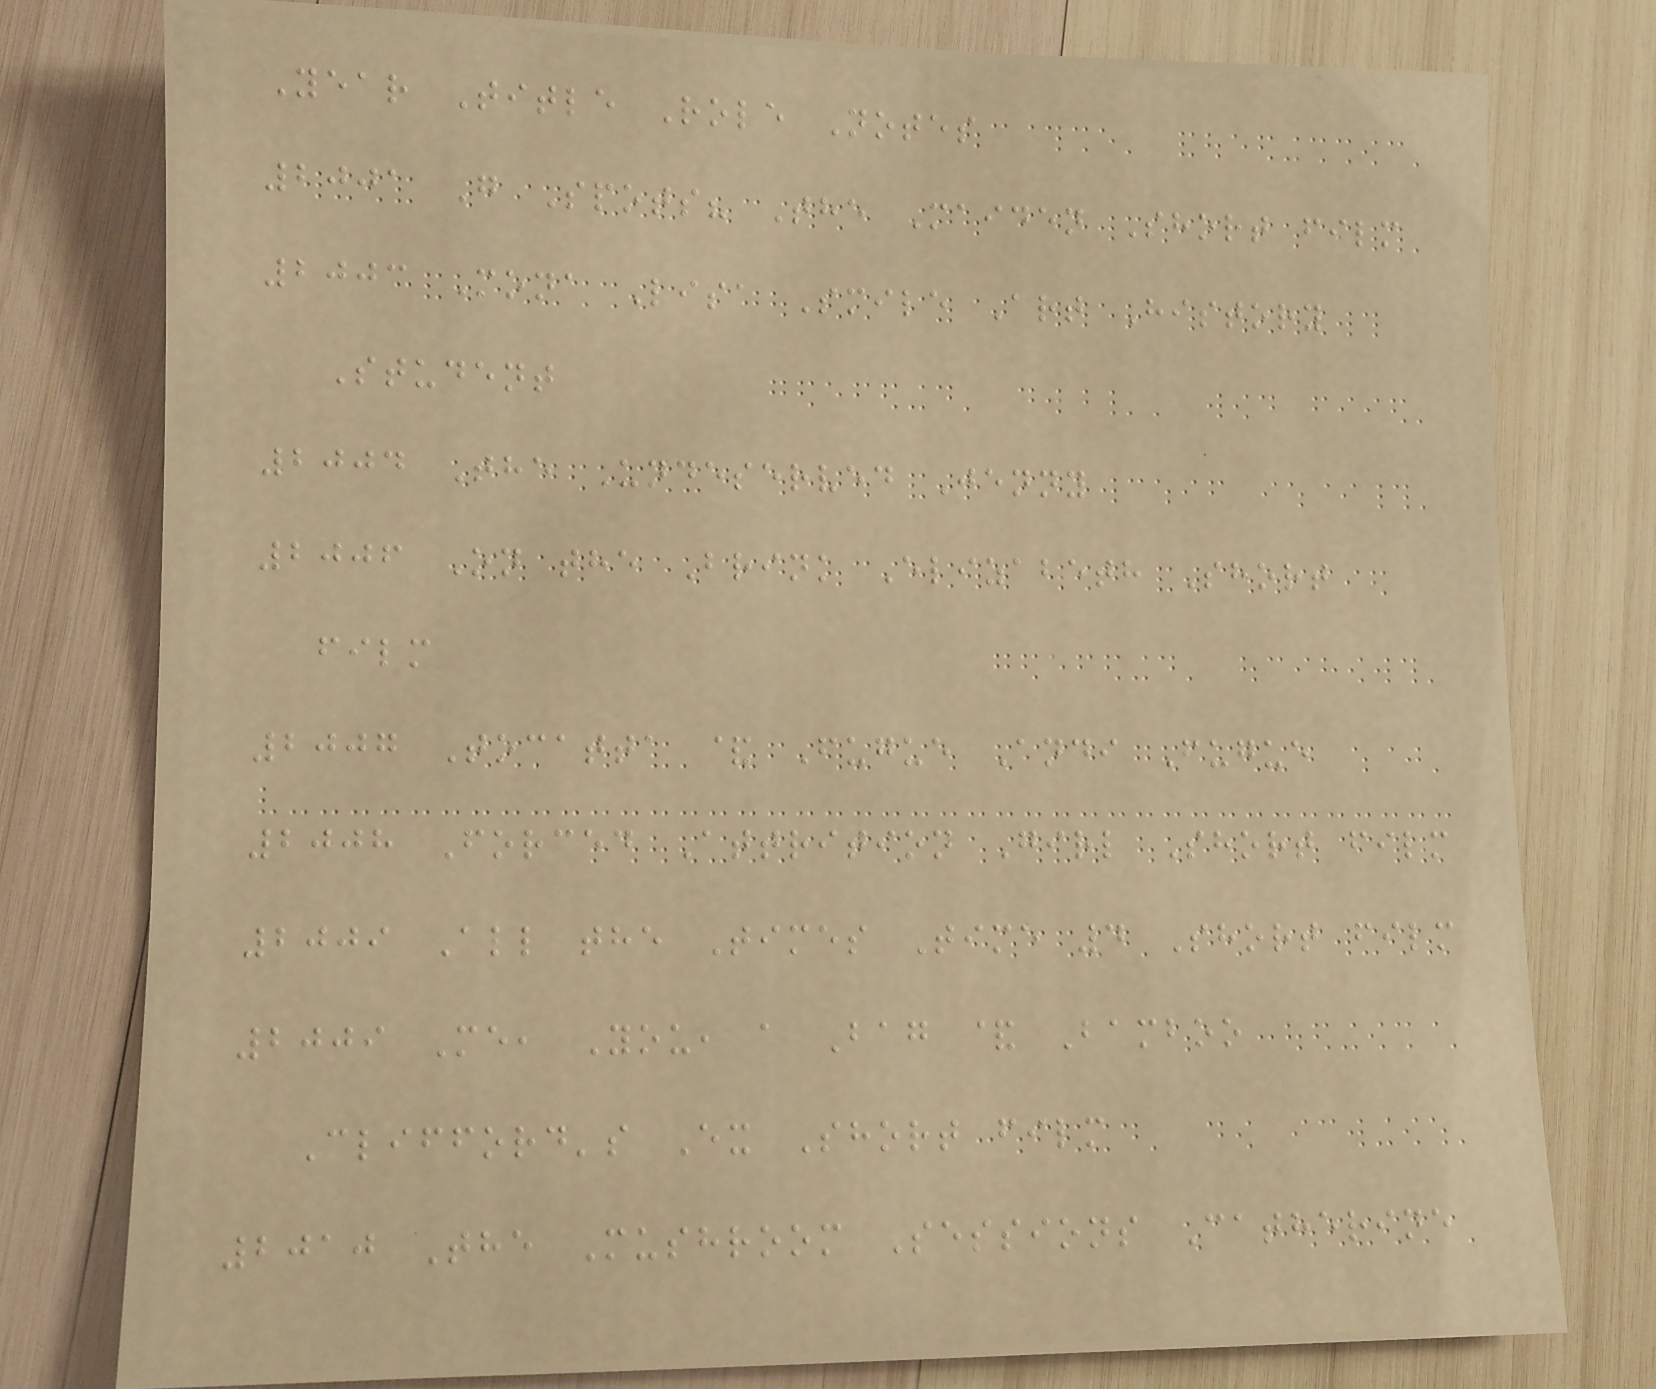Year Title Role Notes
2001 G Spots? The Maiden Short film
2003 Mona Lisa Smile Art History
Student
2004 The Undeserved Jenny
2006 On the Brink Elizabeth Short
film
2007 Tocatta & Fugue Andi Fugue
2008 Forced Attrition Girl Short film
2009 All the Times Time 4 Short film
2009 Me, You, a Bag & Bamboo
Clifford's Ex Short film
2010 The Mushroom Sessions Catherine
